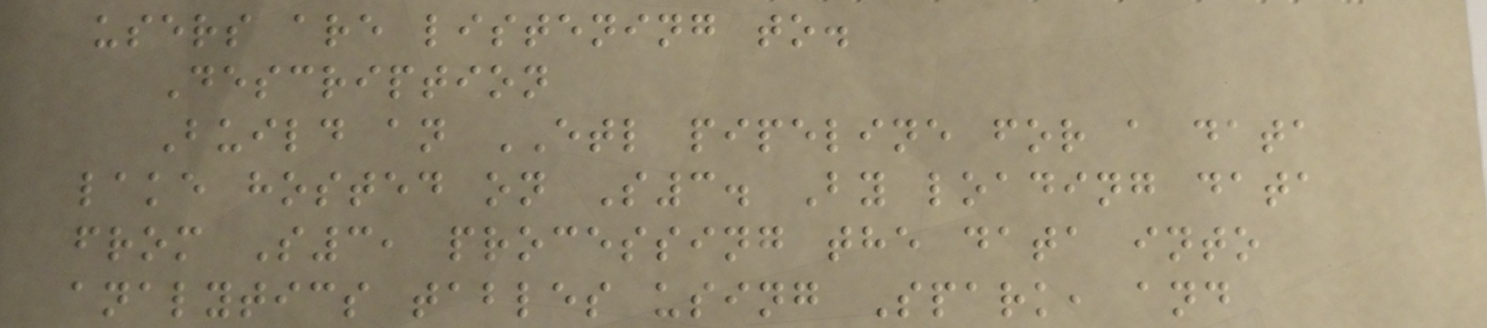users are listening to.
Description
Build an ETL pipeline for a data
lake hosted on S3. By loading data
from S3, processing the data into
analytics tables using Spark, and
